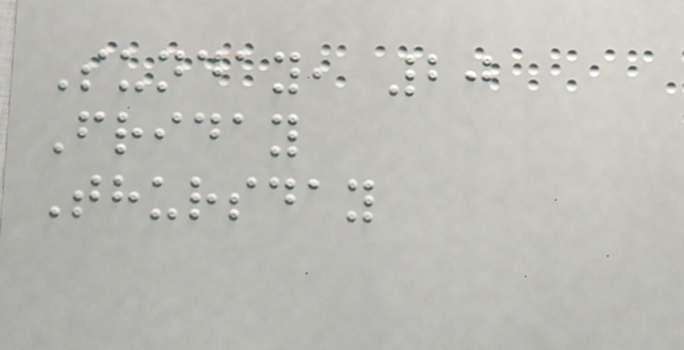Sunday, 20
Friday
Thursday
